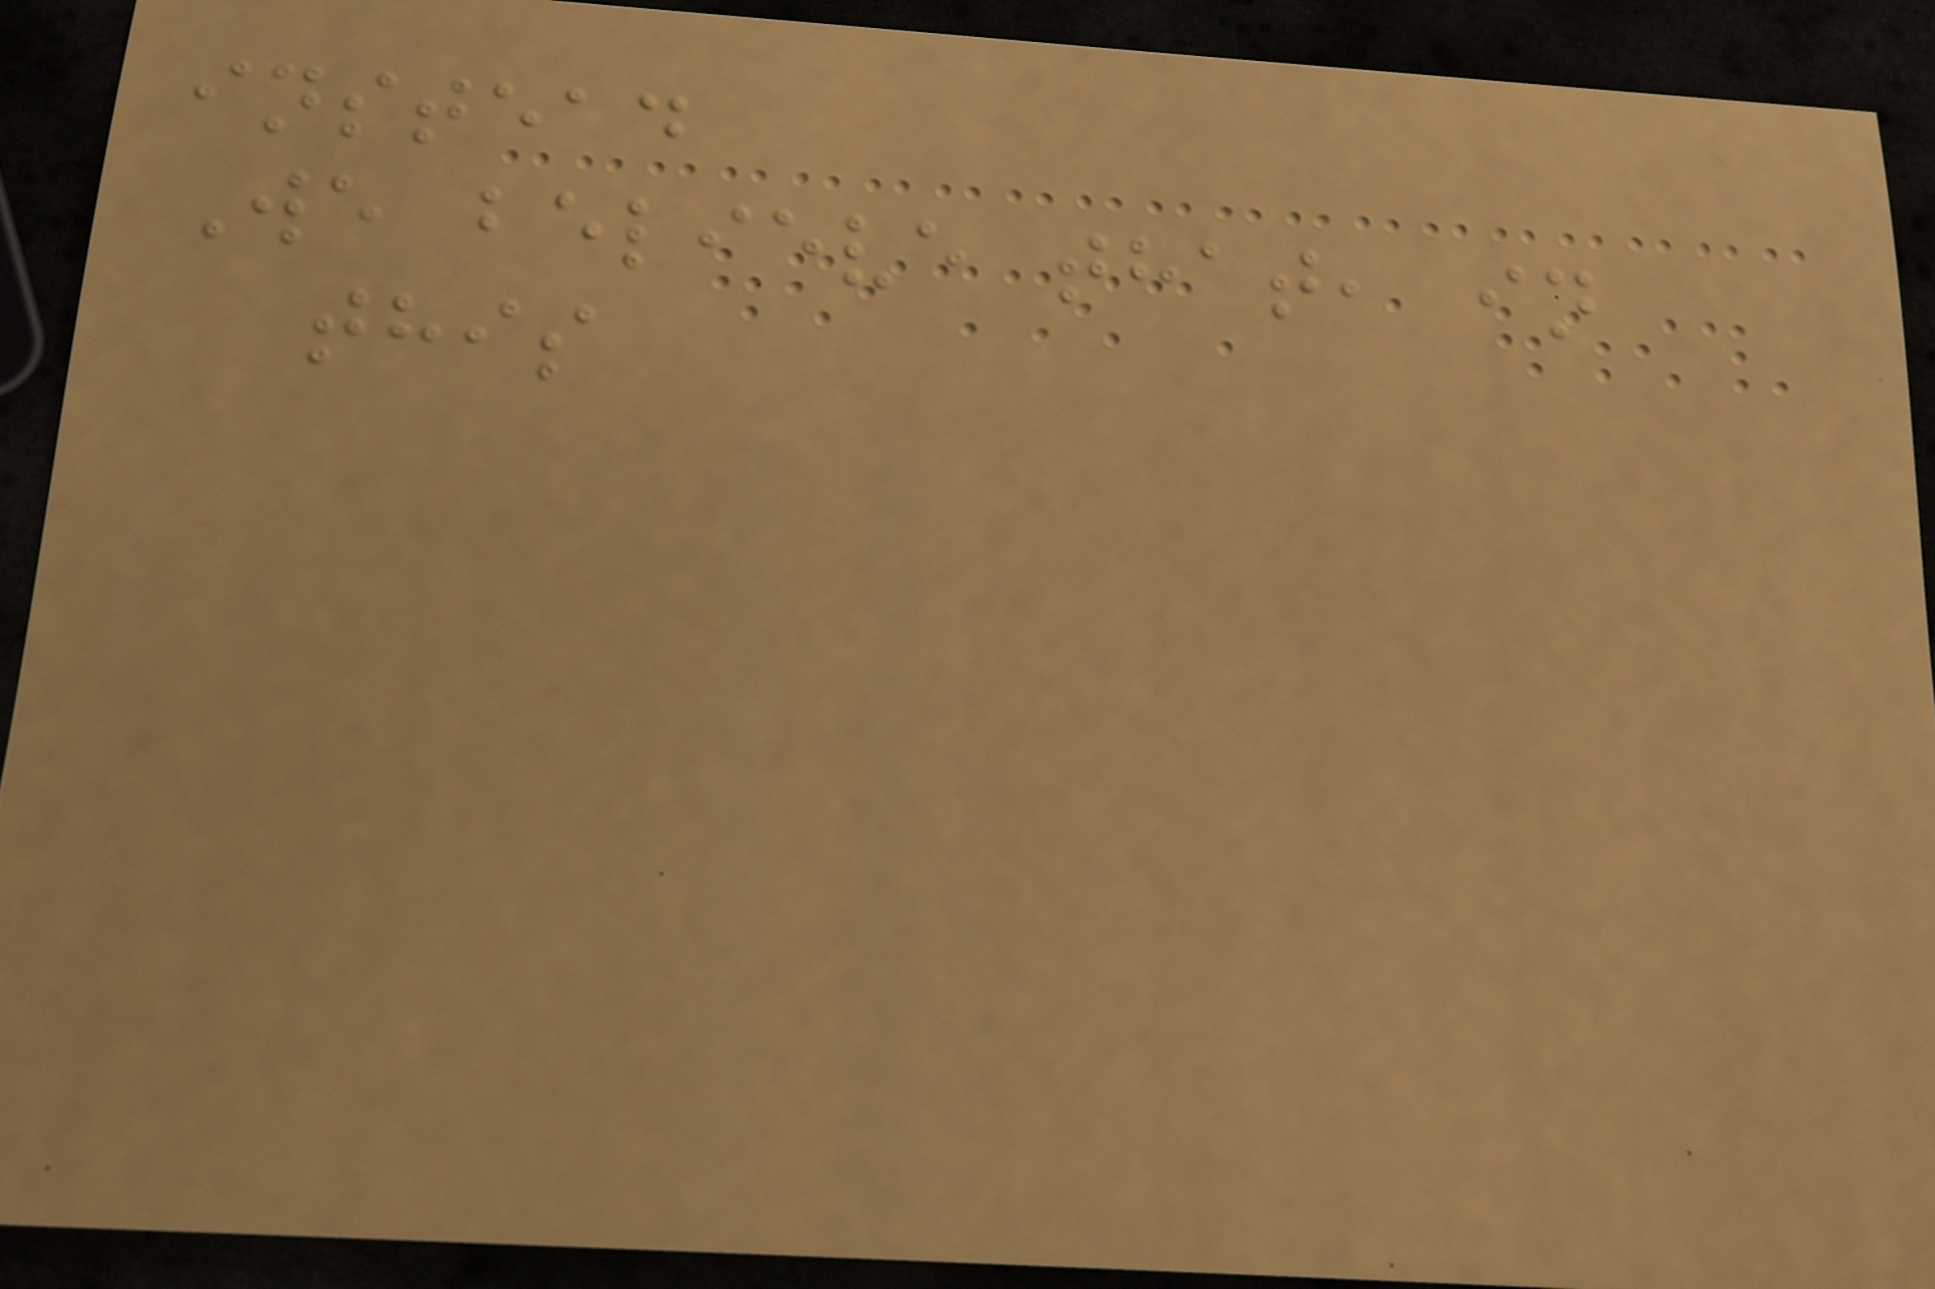instead
We believe that, in
this
